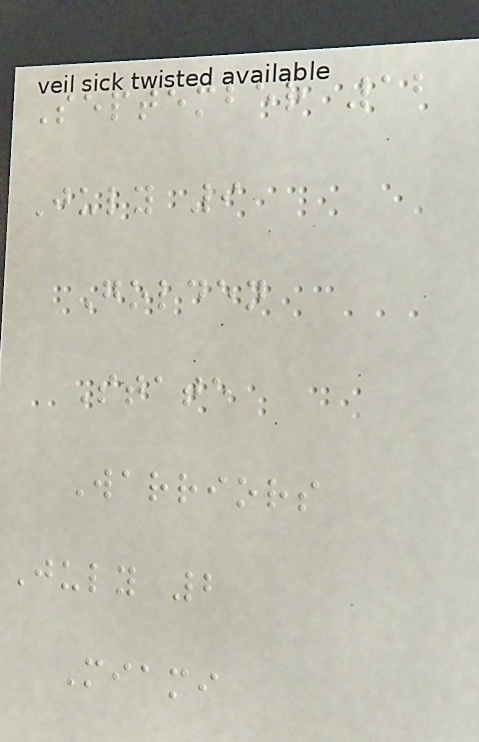September 12
July 9
Golden
State
Warriors
July 2
Miami
